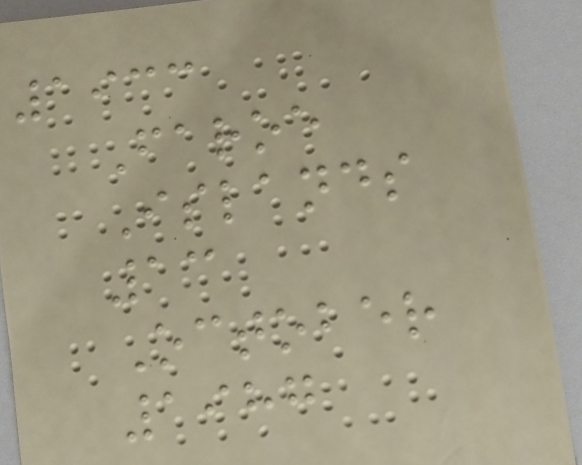1933
Faroe
Islands
13
October
1987
